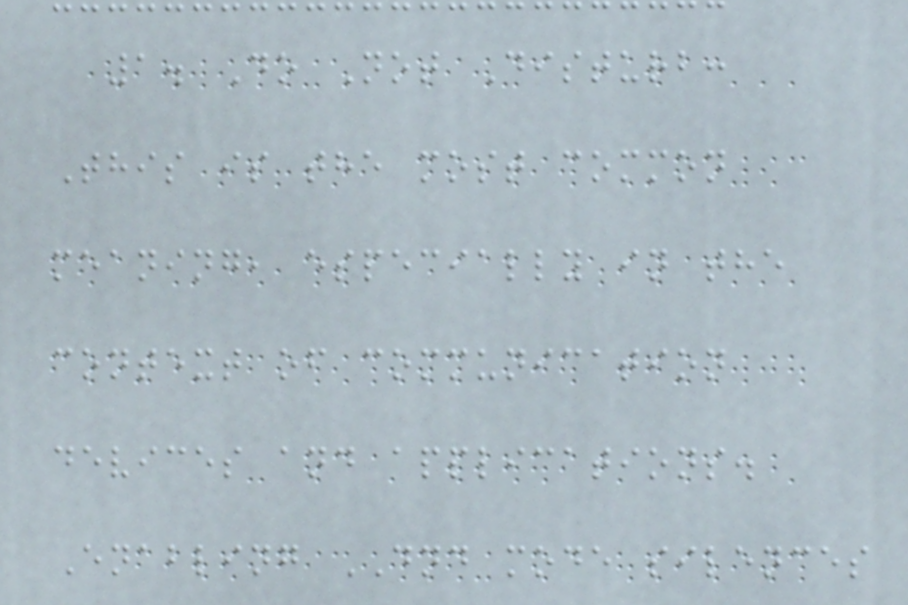1. Do Not Disturb:
This is the most common
meaning, especially in the
context of communication
devices and applications.
Enabling DND mode silences
